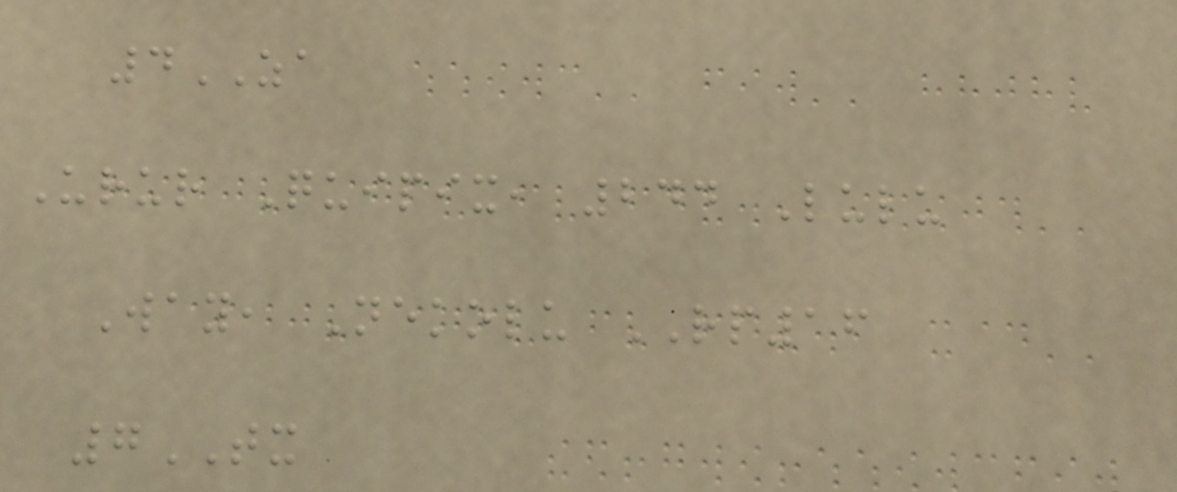4ZA
Urur Quipix, 244 Lulu
Way, Nekolu RP16
7TX
